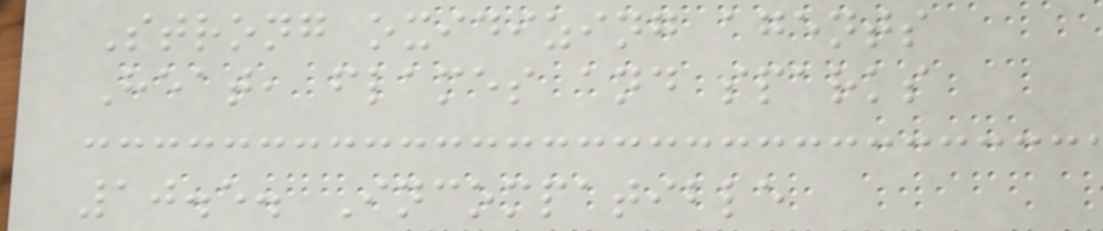Strong oxidizing agents
Heat, flames and sparks
10.5. Incompatible
